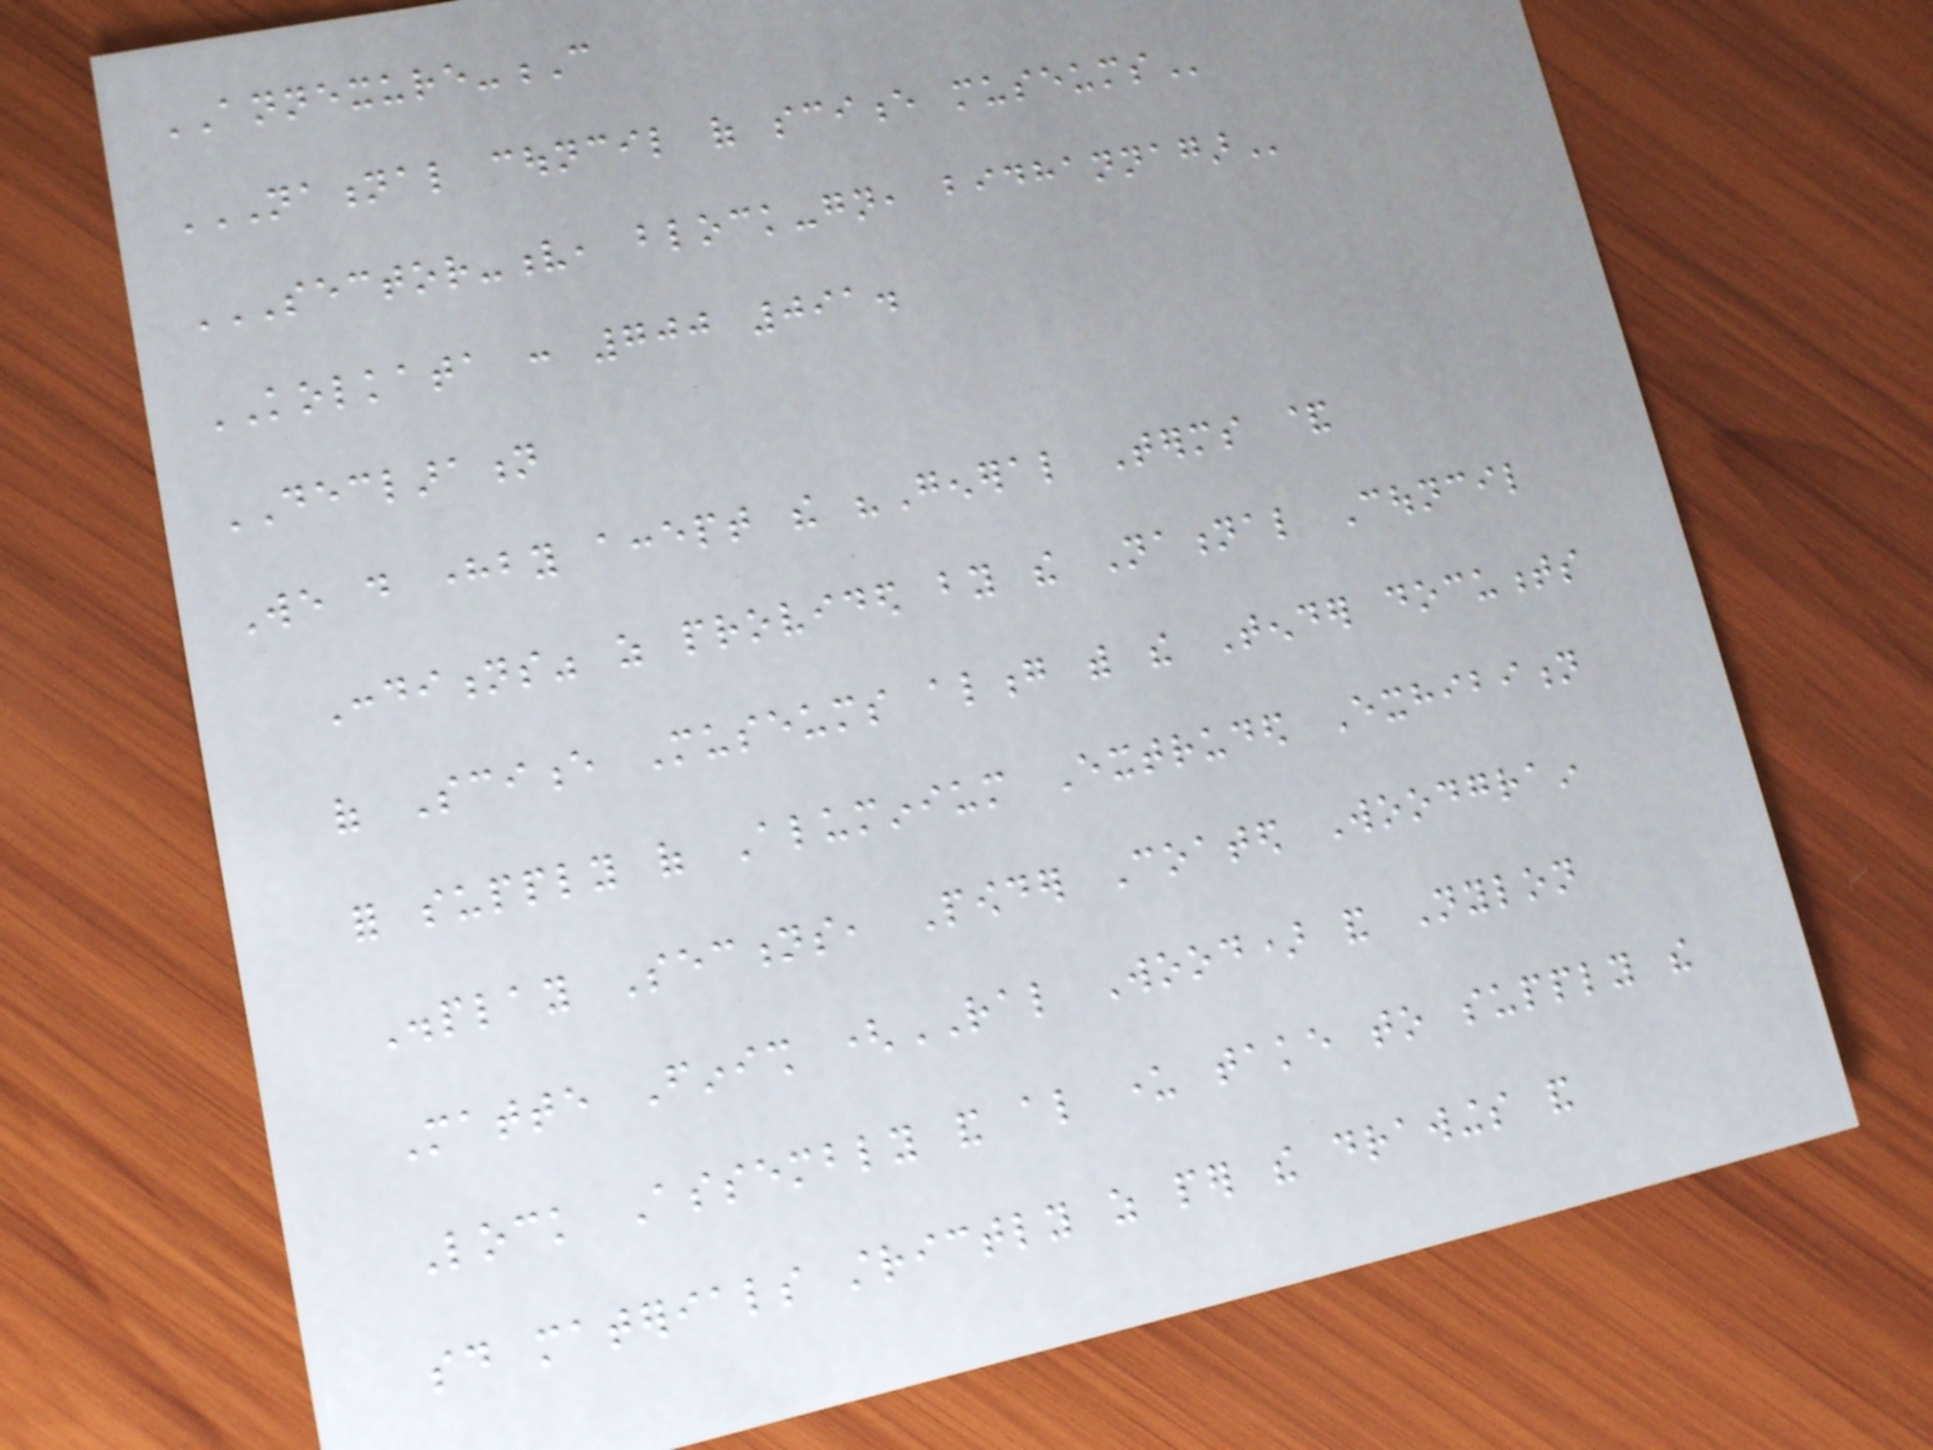ANNEXURE-C
NATIONAL COUNCIL OF SCIENCE MUSEUMS
SECTOR-V, BLOCK-GN, BIDHANNAGAR
KOLKATA : 700 091.
DECLARATION
We do hereby accept the "General Terms &
Conditions" as provided by the National Council
of Science Museums along with the Tender documents
for supply of Aluminium Extruded Exhibition
Display Sections, Powder Coated Woodgrain
Matte Finish (RAL Wood) and Nylon
Lock Assembly and also under take to supply the
said materials strictly as per the drawings and
